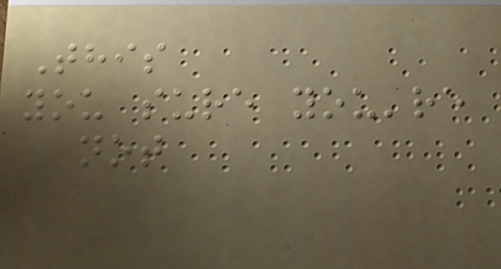This
you sure you're
not
